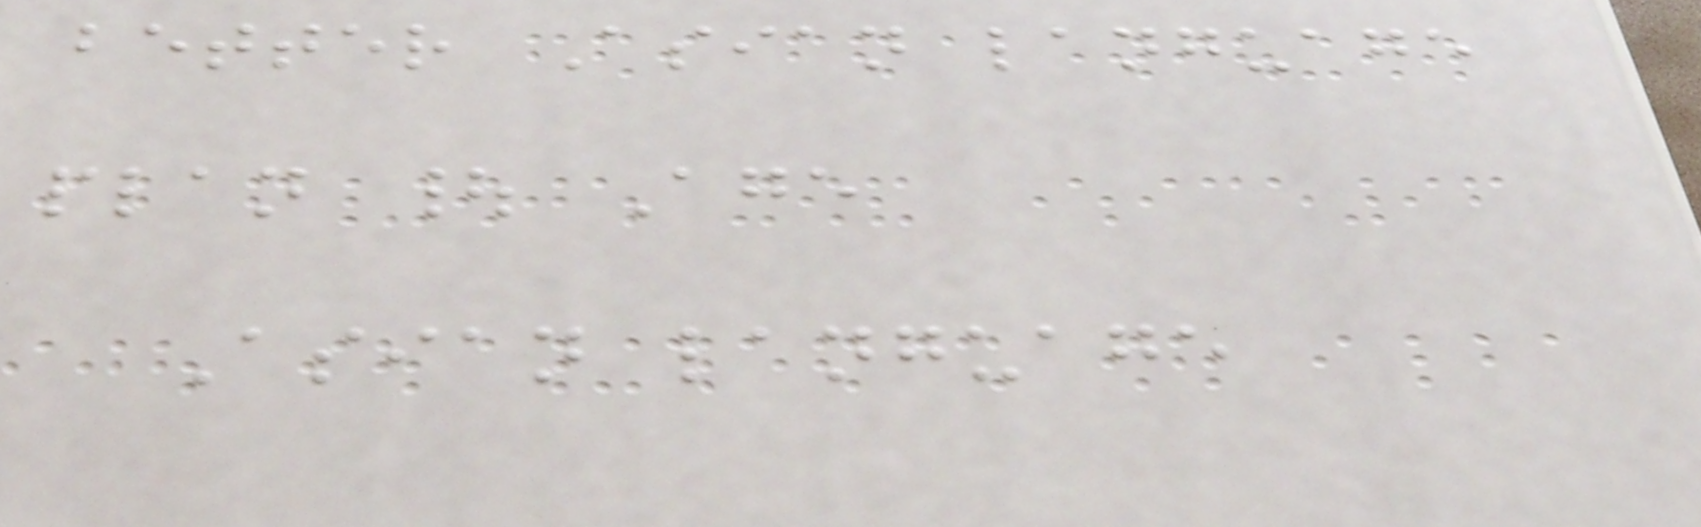better Asian language
plan | Age
Asian language
